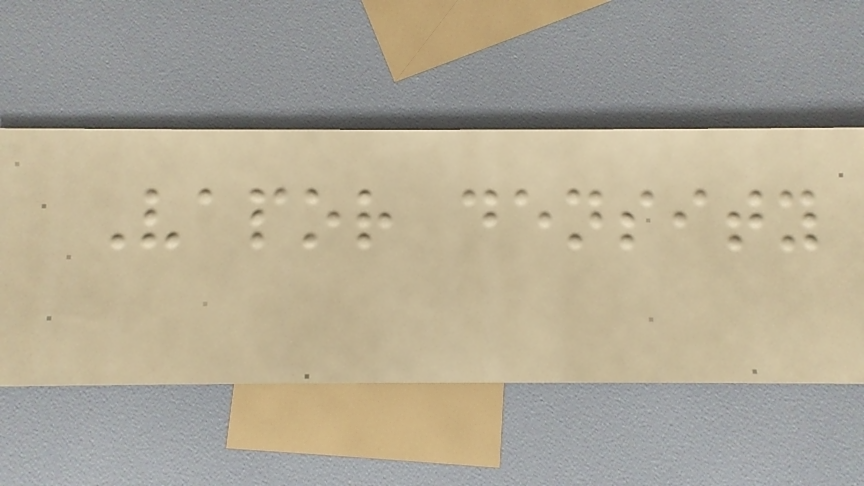Vapor density
